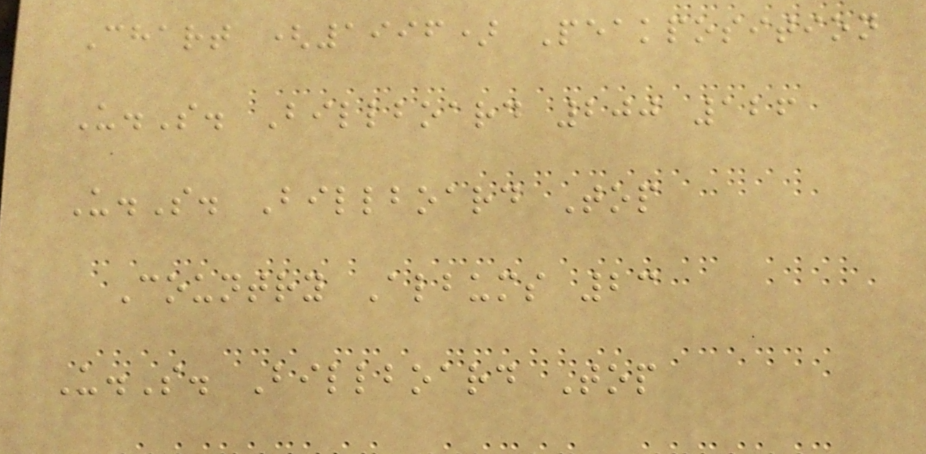Chart (1996) Peakposition
U.S. Billboard 200 126
U.S. Billboard Top
Country Albums 23
U.S. Billboard Top
